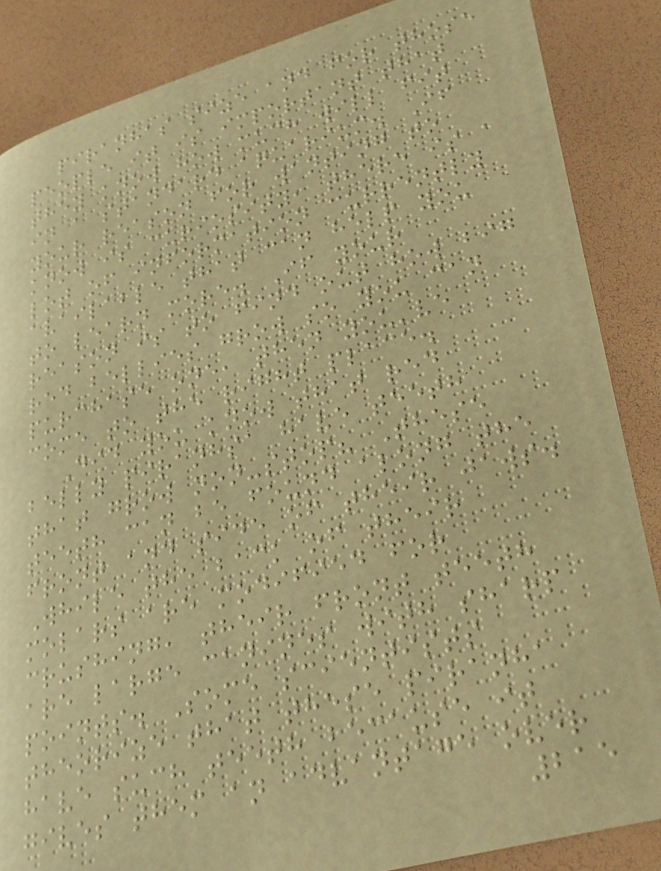piranhas size and for those
people it is important that
they know how much will fit
in a standard aquarium. If
your reason for wanting to
know is curiosity, there is a
lot of information currently
available that can help you
to learn more. If your
reason is to find out how big
red bellies grow so you can
purchase one, then you've
come to the right place.
Did you know that red
belly piranhsa have teeth
that grow non-stop? These
teeth can be found along the
front and side of their jaws.
While the back of their
molars are modified for
crushing, their front teeth
are large canines with sharp
points. Some scientists
theorize that these piranha
have such teeth because it
gives them an advantage over
215
